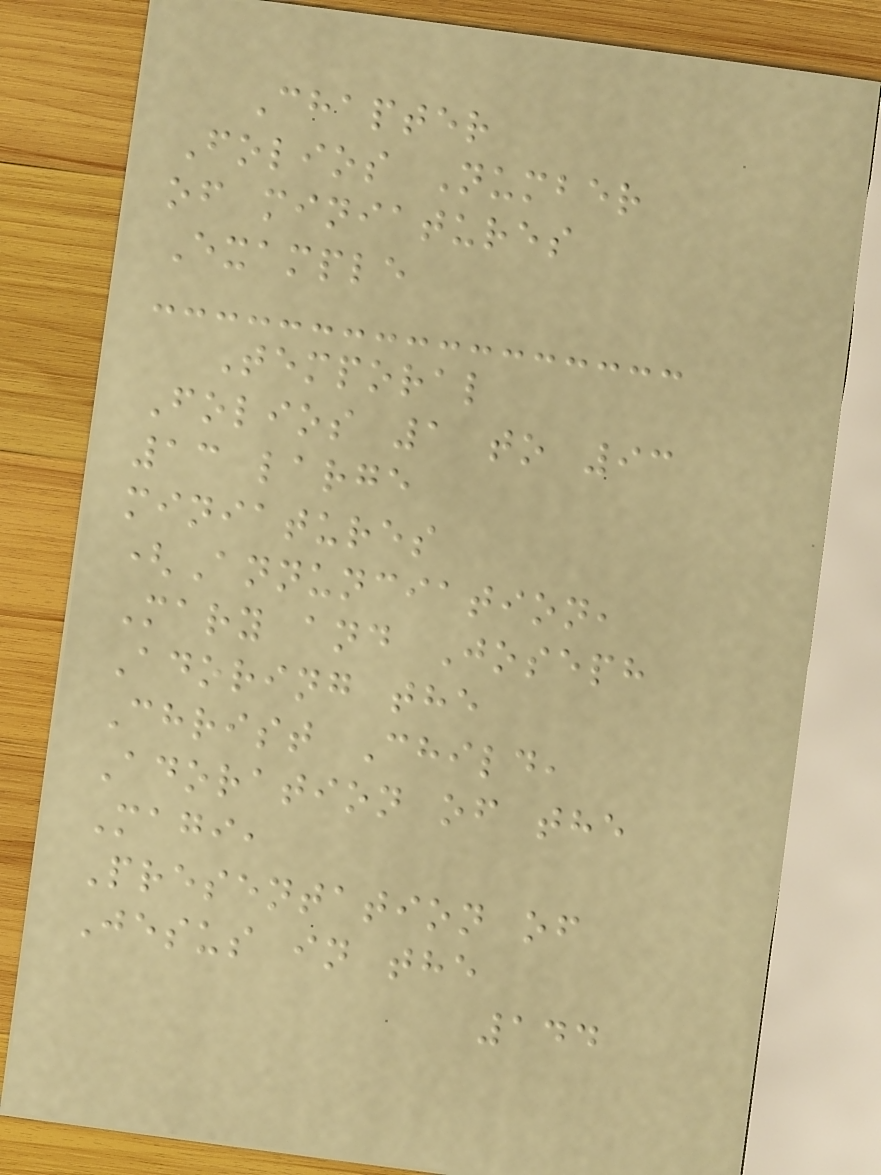Chapter
Folios Number
of miniatures
Example
Temporal
Folios 1 to 93
13 large
miniatures
(Annunciation,
Mary and Joseph
Adoring the
Christ Child,
Adoration of the
Magi,
Presentation of
Jesus in the
144
